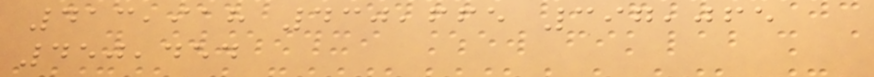413,918 430,665 397,065
450,454
